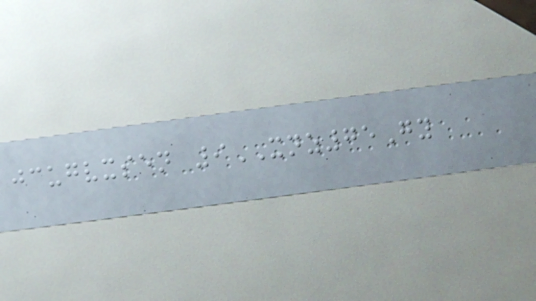jcugvxsen 9XNZ75Gy
